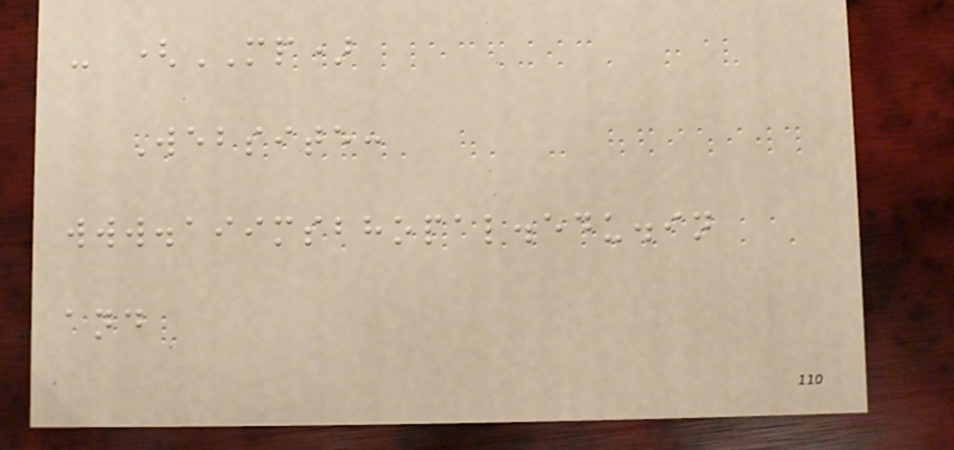- (MP)
Website:
www.aiimsbhopal.edu.in
and
